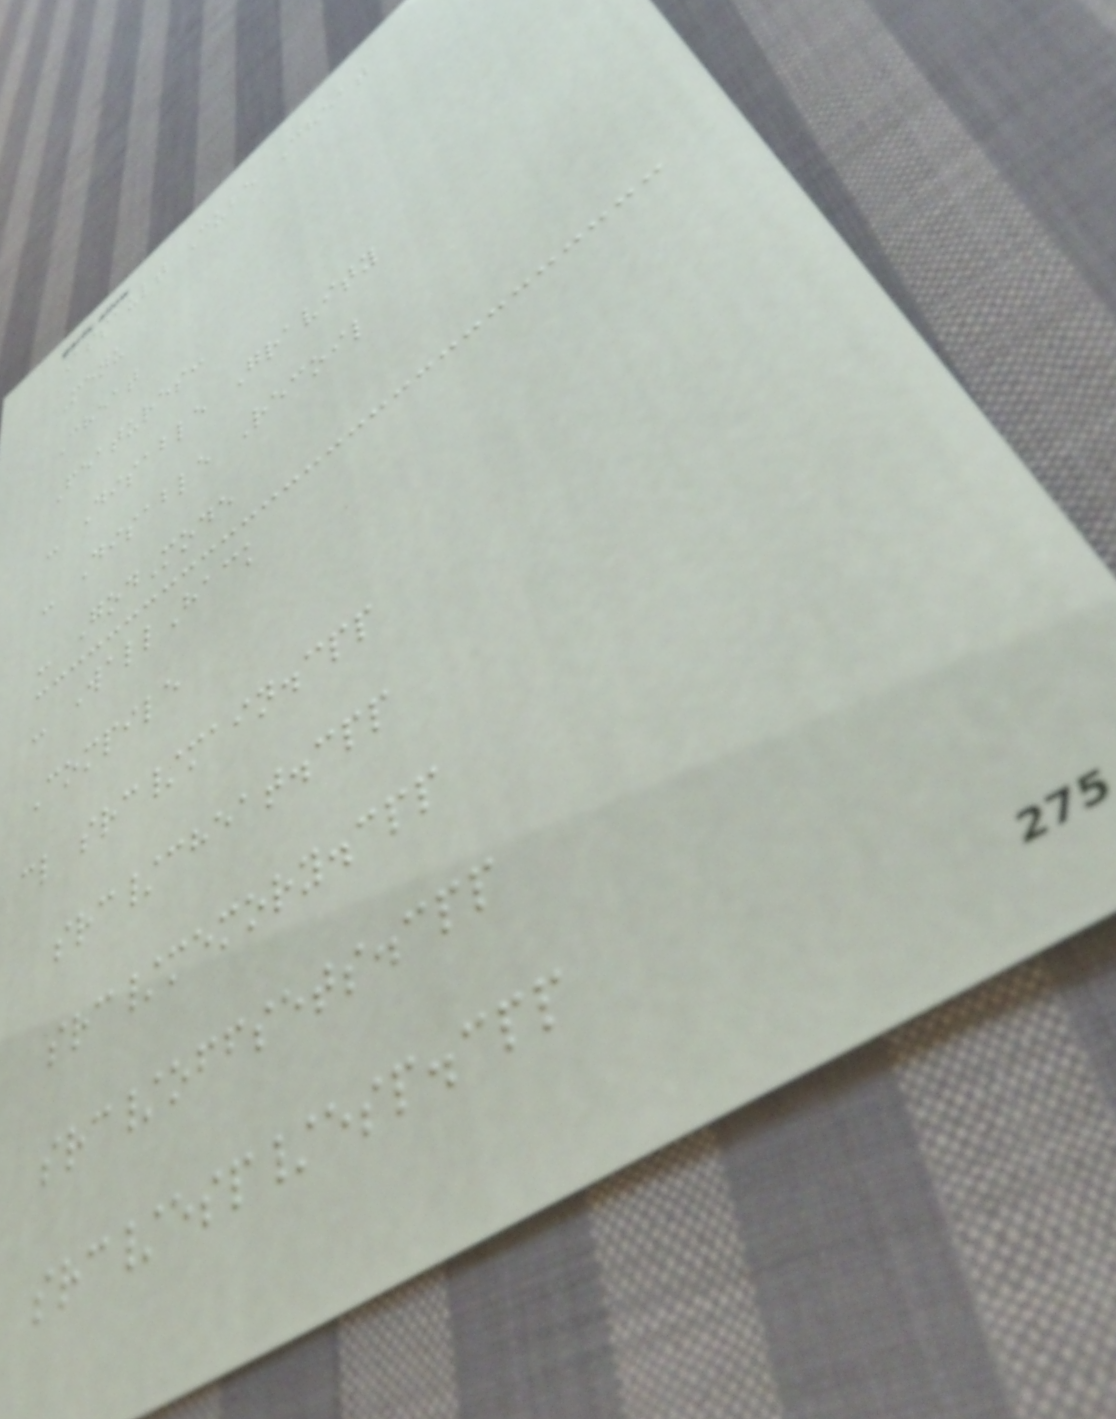Assault Cube Cheat
Menu
Cheat
Features:
- Disable Gravity
- Disable Recoil
- GodMode
- WallHack
Compile
cl src/main.cpp
src/cheat.cpp
src/memory.cpp
src/offsets.cpp
src/esp/esp.cpp
